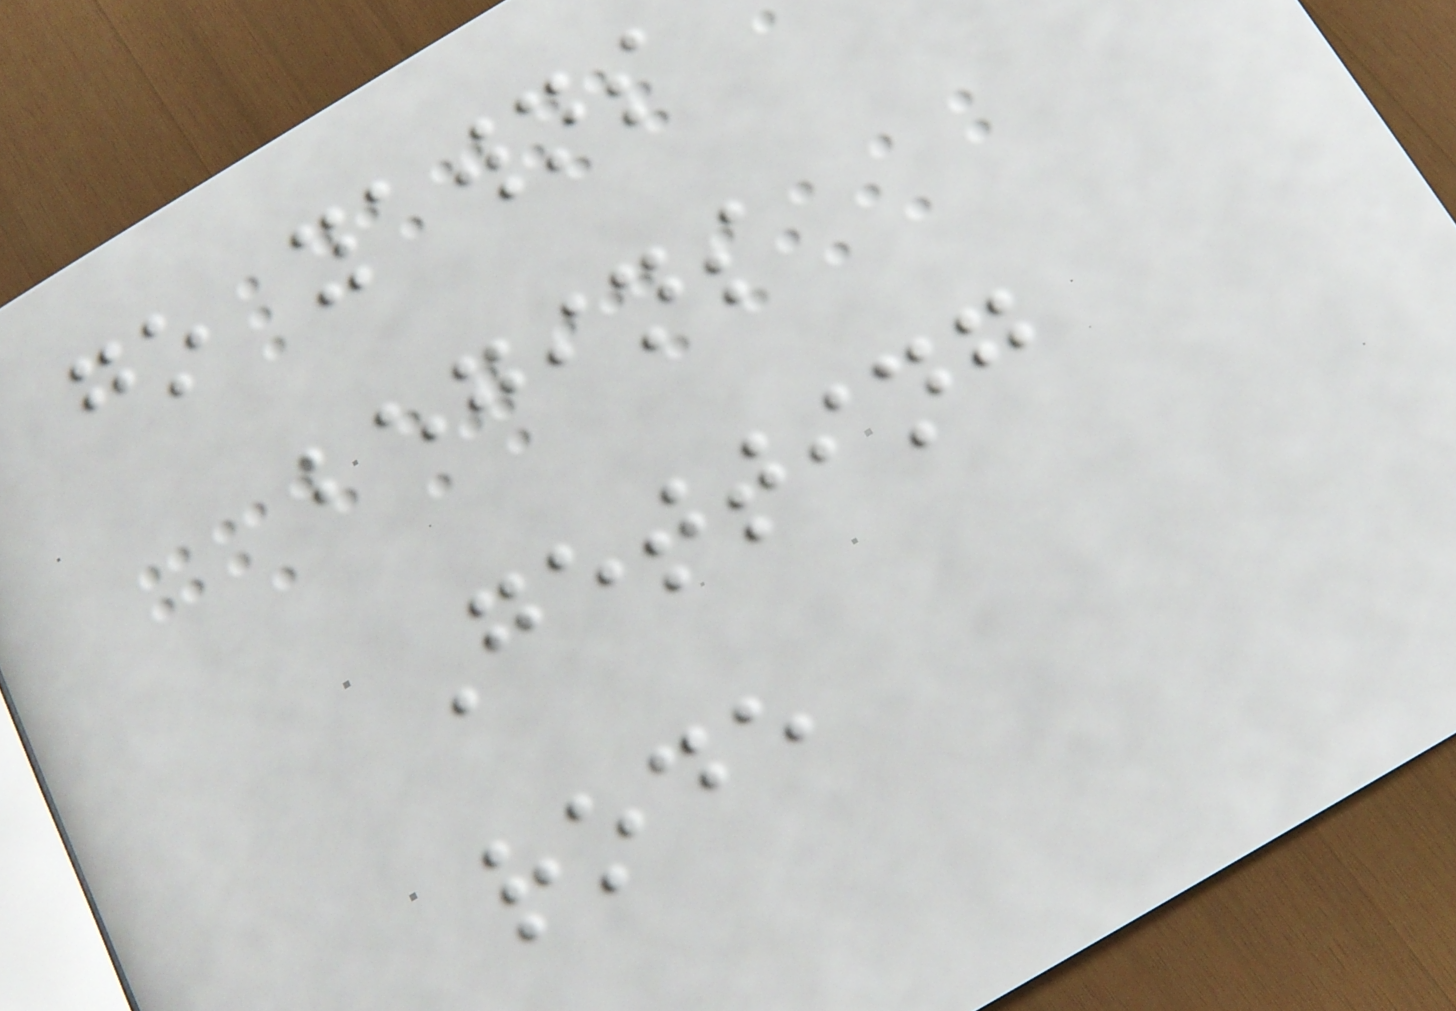go yawns
begins
Getting
rode
